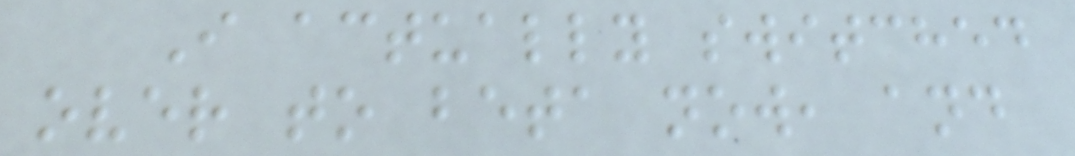I actually switched
over to beta now, and
